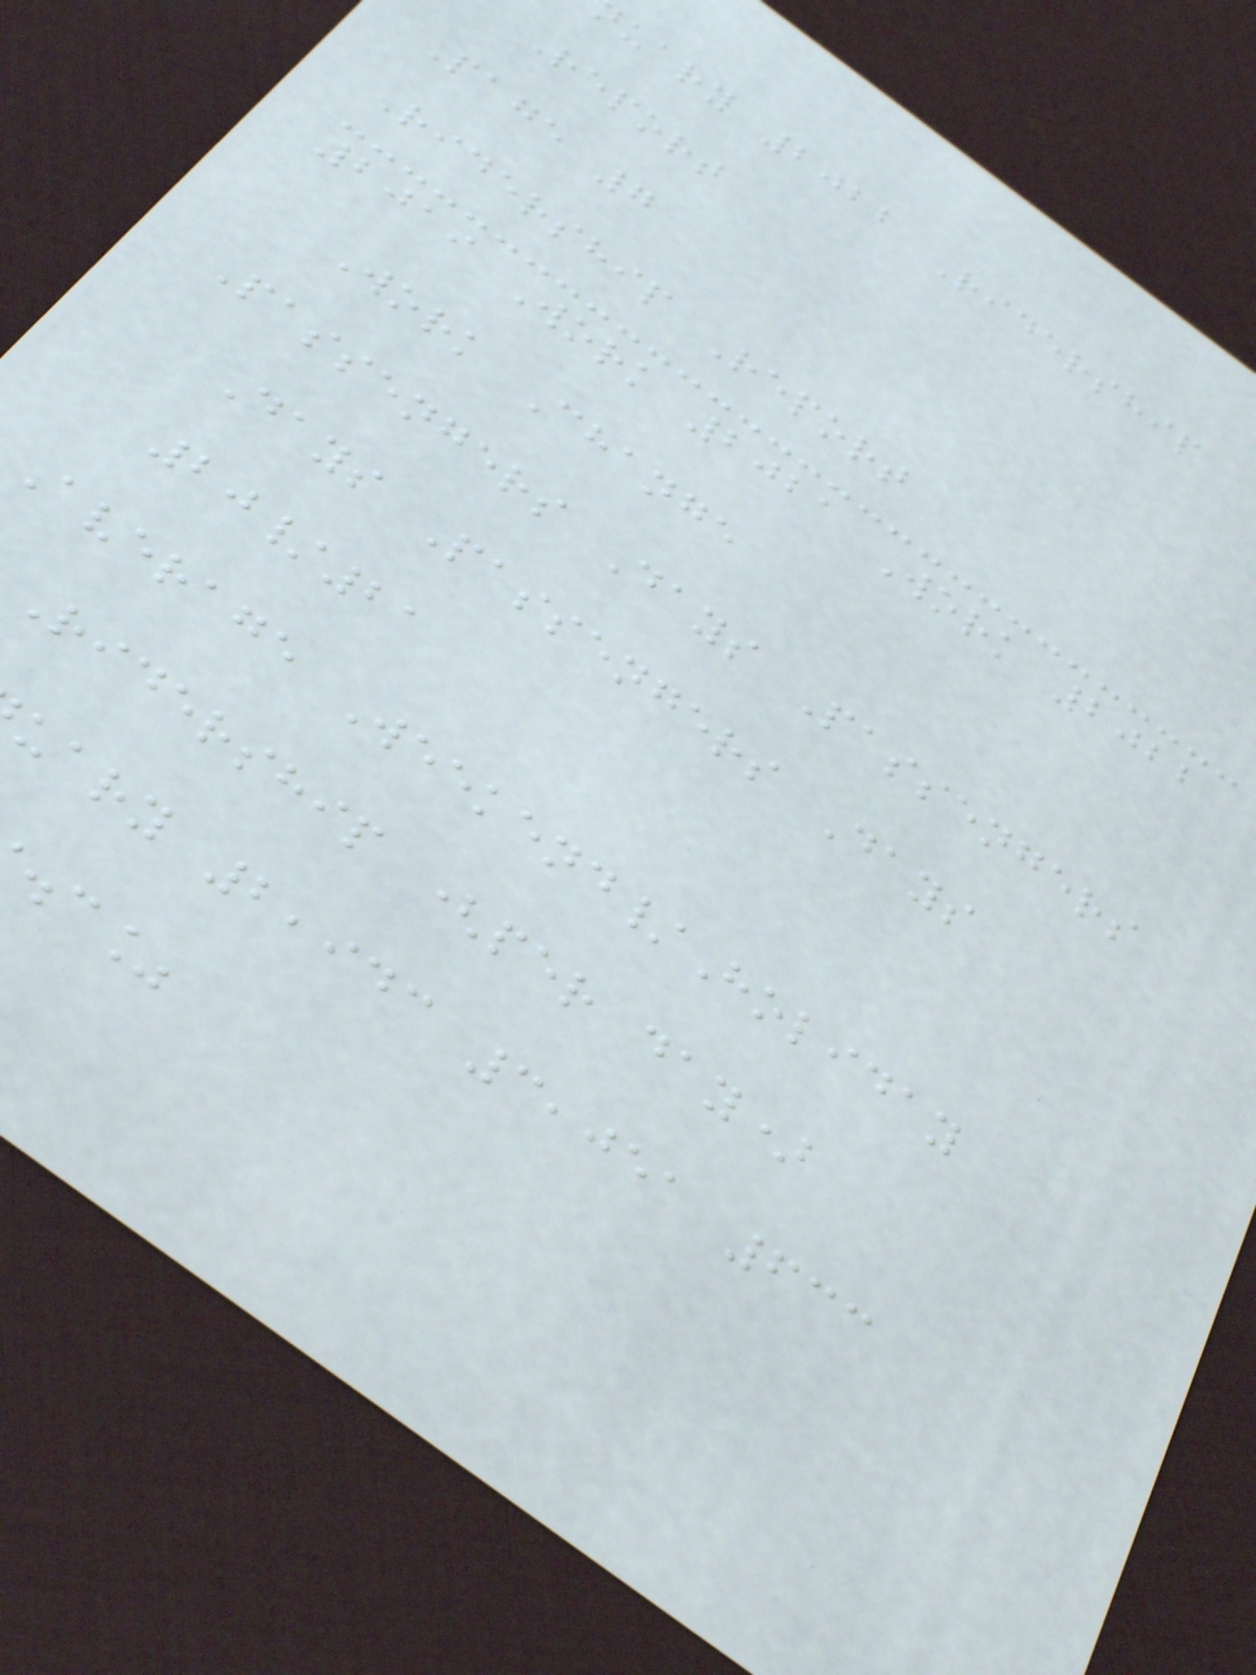uary 2022 Ridership
Report
Page 7
Ridership Report
2019 Work 2021 Work 2022
Work Change
Passengers Days Passengers
Days Passengers Days
20/21
Average Weekend/Holiday
Ridership (per day)
uary 2,943 3,051 633
.c%
